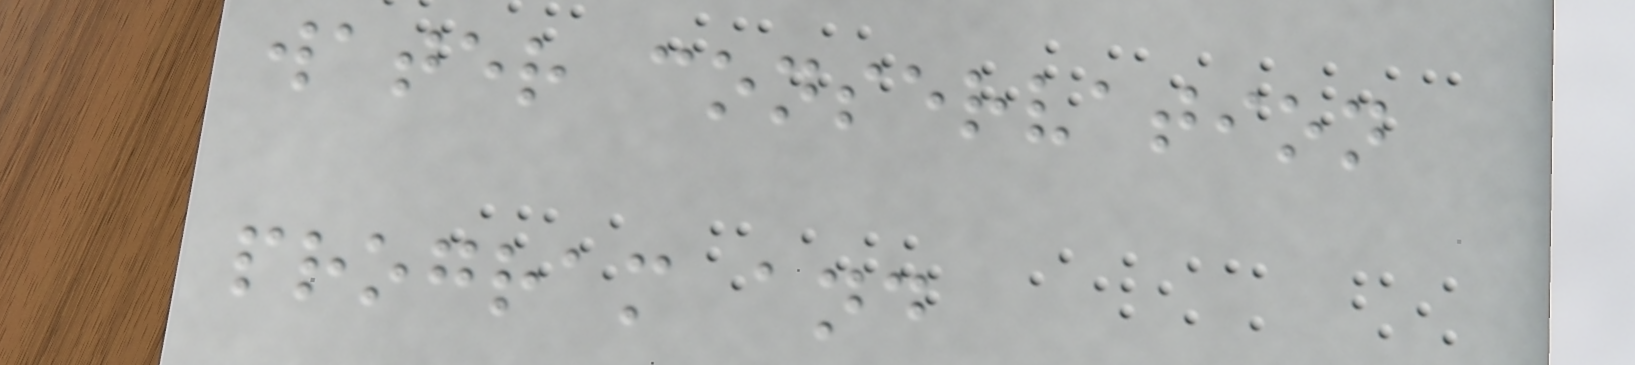water conservation
program and
